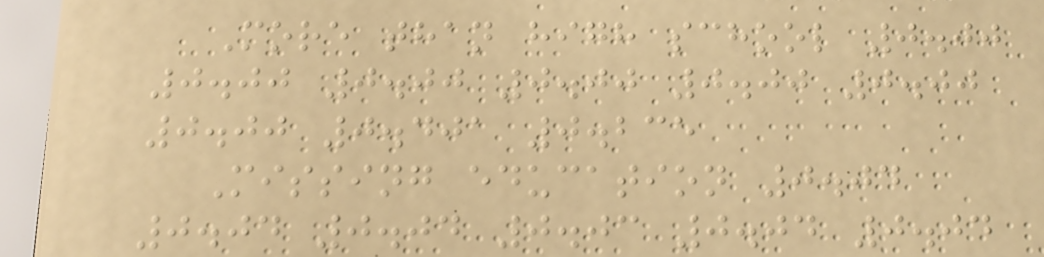More than high school 0.00
0.00 0.00 0.00 0.00 0.00
0.00 0.401 0.235
Missing education 0.04
0.04 0.04 0.03 0.04 0.04
